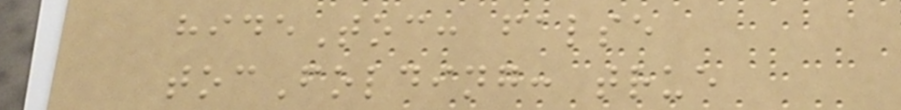hideToc: false
tocFolding: true
